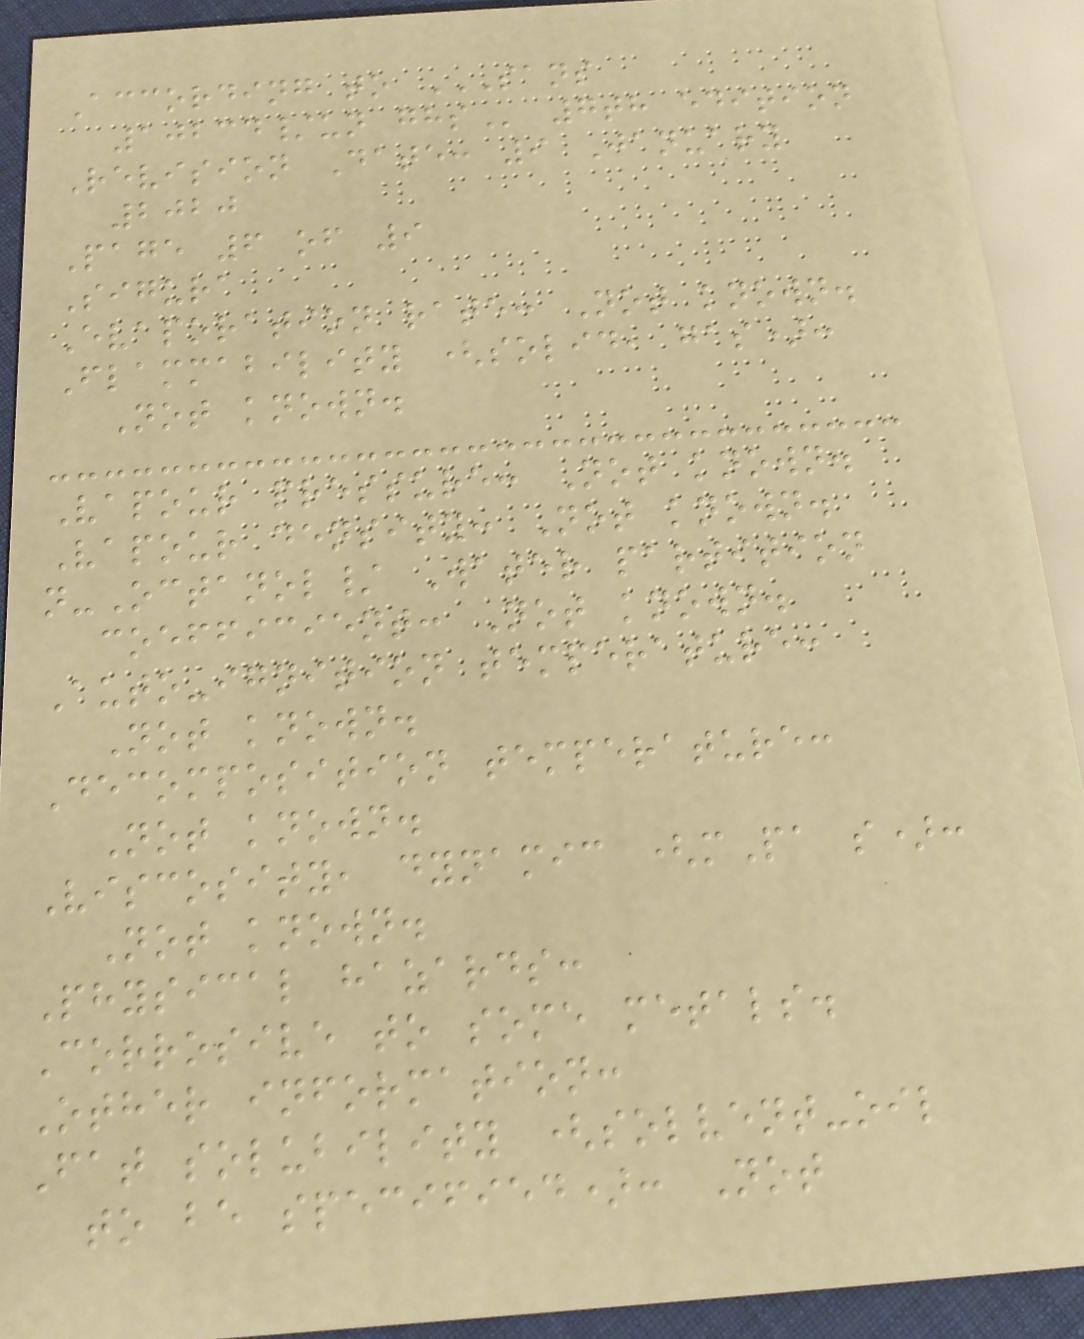According to SANS
10234/UN GHS 7th edition
Revision Date: 9 January
2020
Page 6 of 9
Sigura
Evaporation rate: Not known.
Flammability (solid, gas):
Not known.
Vapour pressure: Not known.
Vapour density: Not known.
n-Octanol/ Water partition
coefficient: Not known.
Auto-ignition temperature:
Not known.
Decomposition temperature:
Not known.
Viscosity, dynamic (mPa s):
Not known.
Physical hazards:
Corrosive to some metals.
Other information:
Fat solubility (solvent-oil
to be specified): Not
